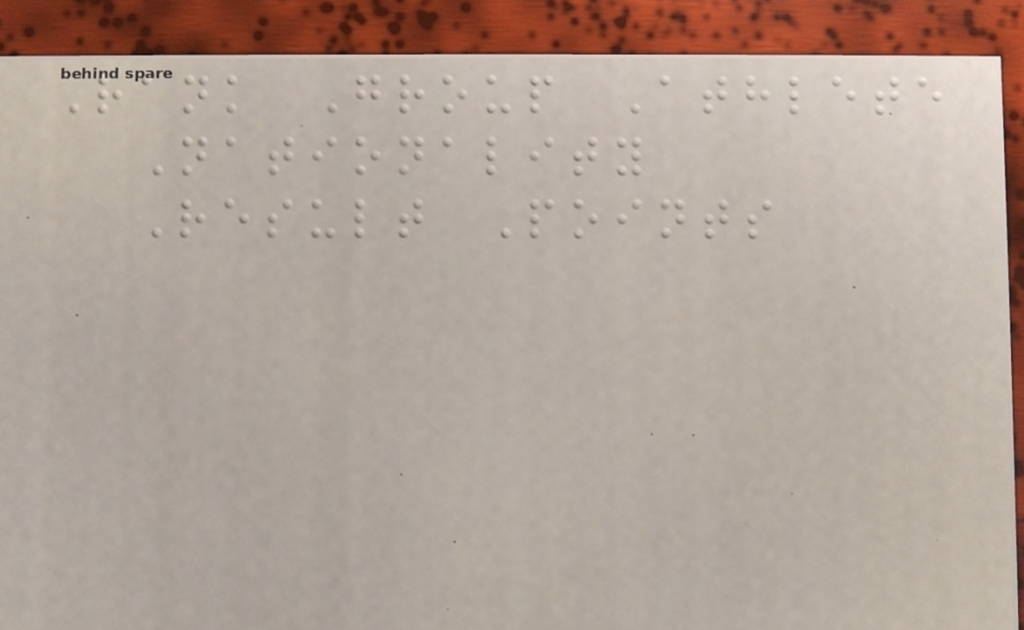Rank Group Athlete
Nationality
Result Points
